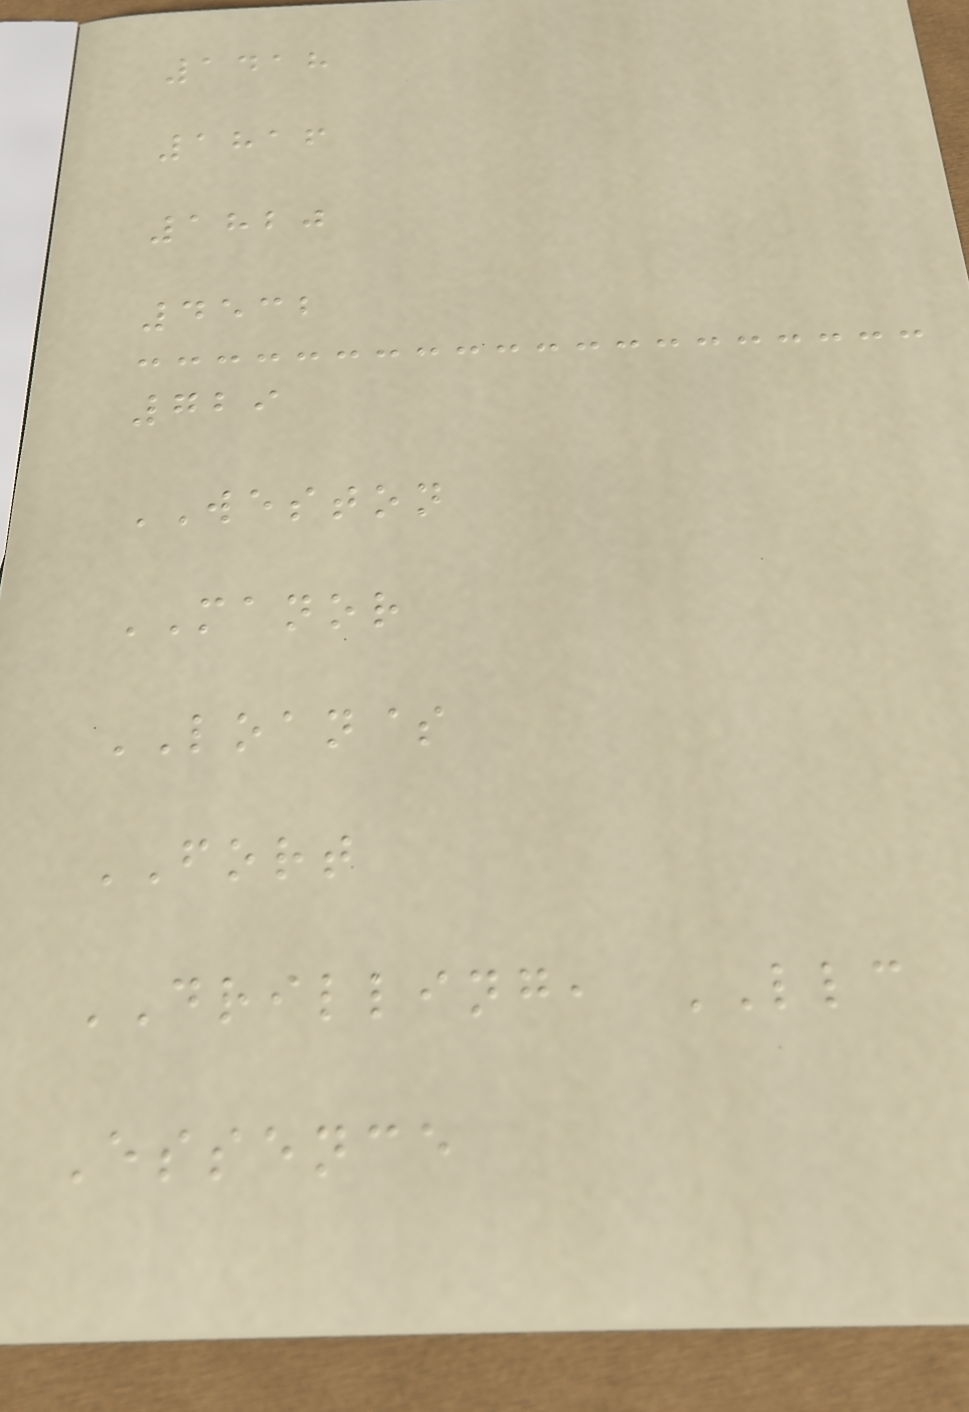1418
1816
1820
4532
729
WESTON
MANOR
LOAN$
FORT
DRILLING, LLC
Essence
